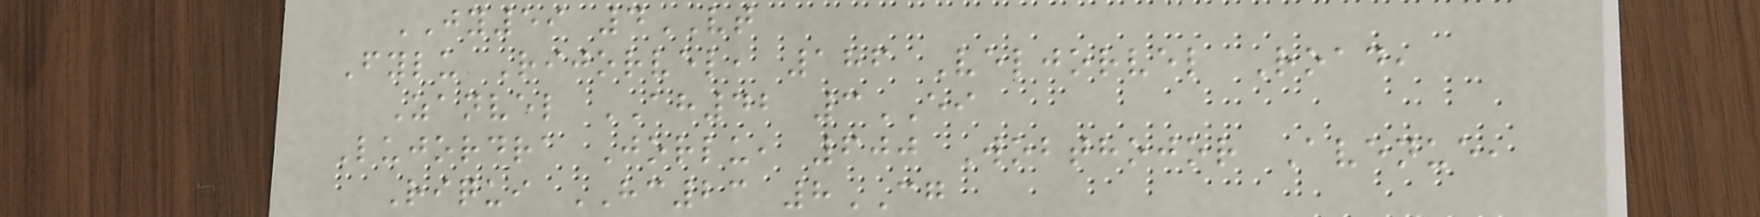JY59 4VT
Fylu Rijorvel, 186 Veljorvel Road,
Zanvel AH42 3EI
Lujordra Jorlu, 600 Wobthojor Avenue,
Riqui HC23 8CG
